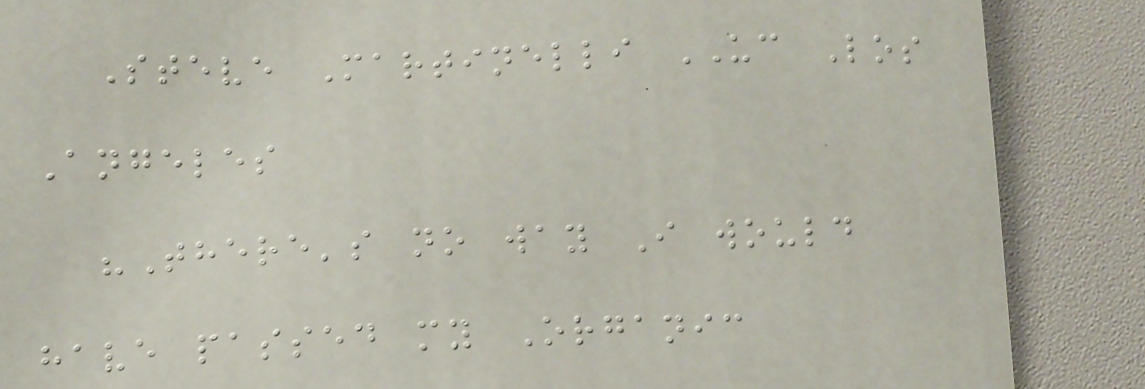Steve Martinelli UC Los
Angeles
"There's no way I would
have passed my Organic
